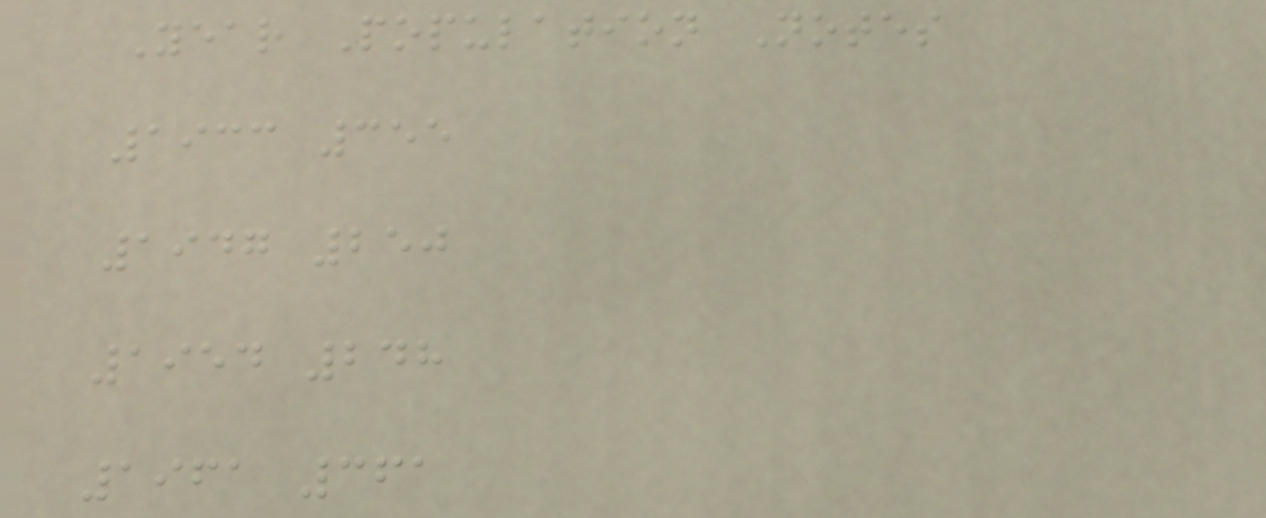Year Population Notes
1933 355
1947 250
1954 248
1961 361
